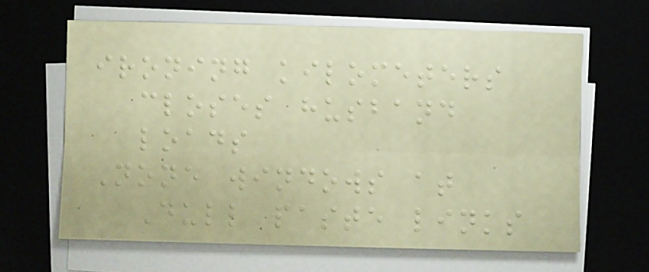ironing kilometers
closes husband
loads
None windows at
Dull paste links
